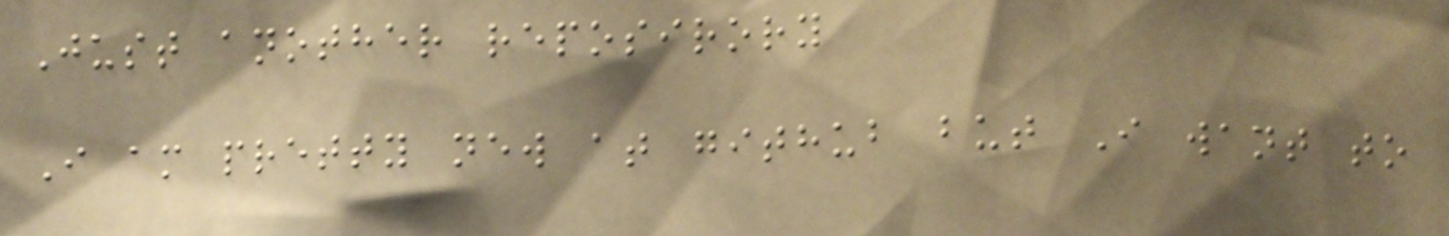Just another reposirory
I am pretty new at github but I want to
